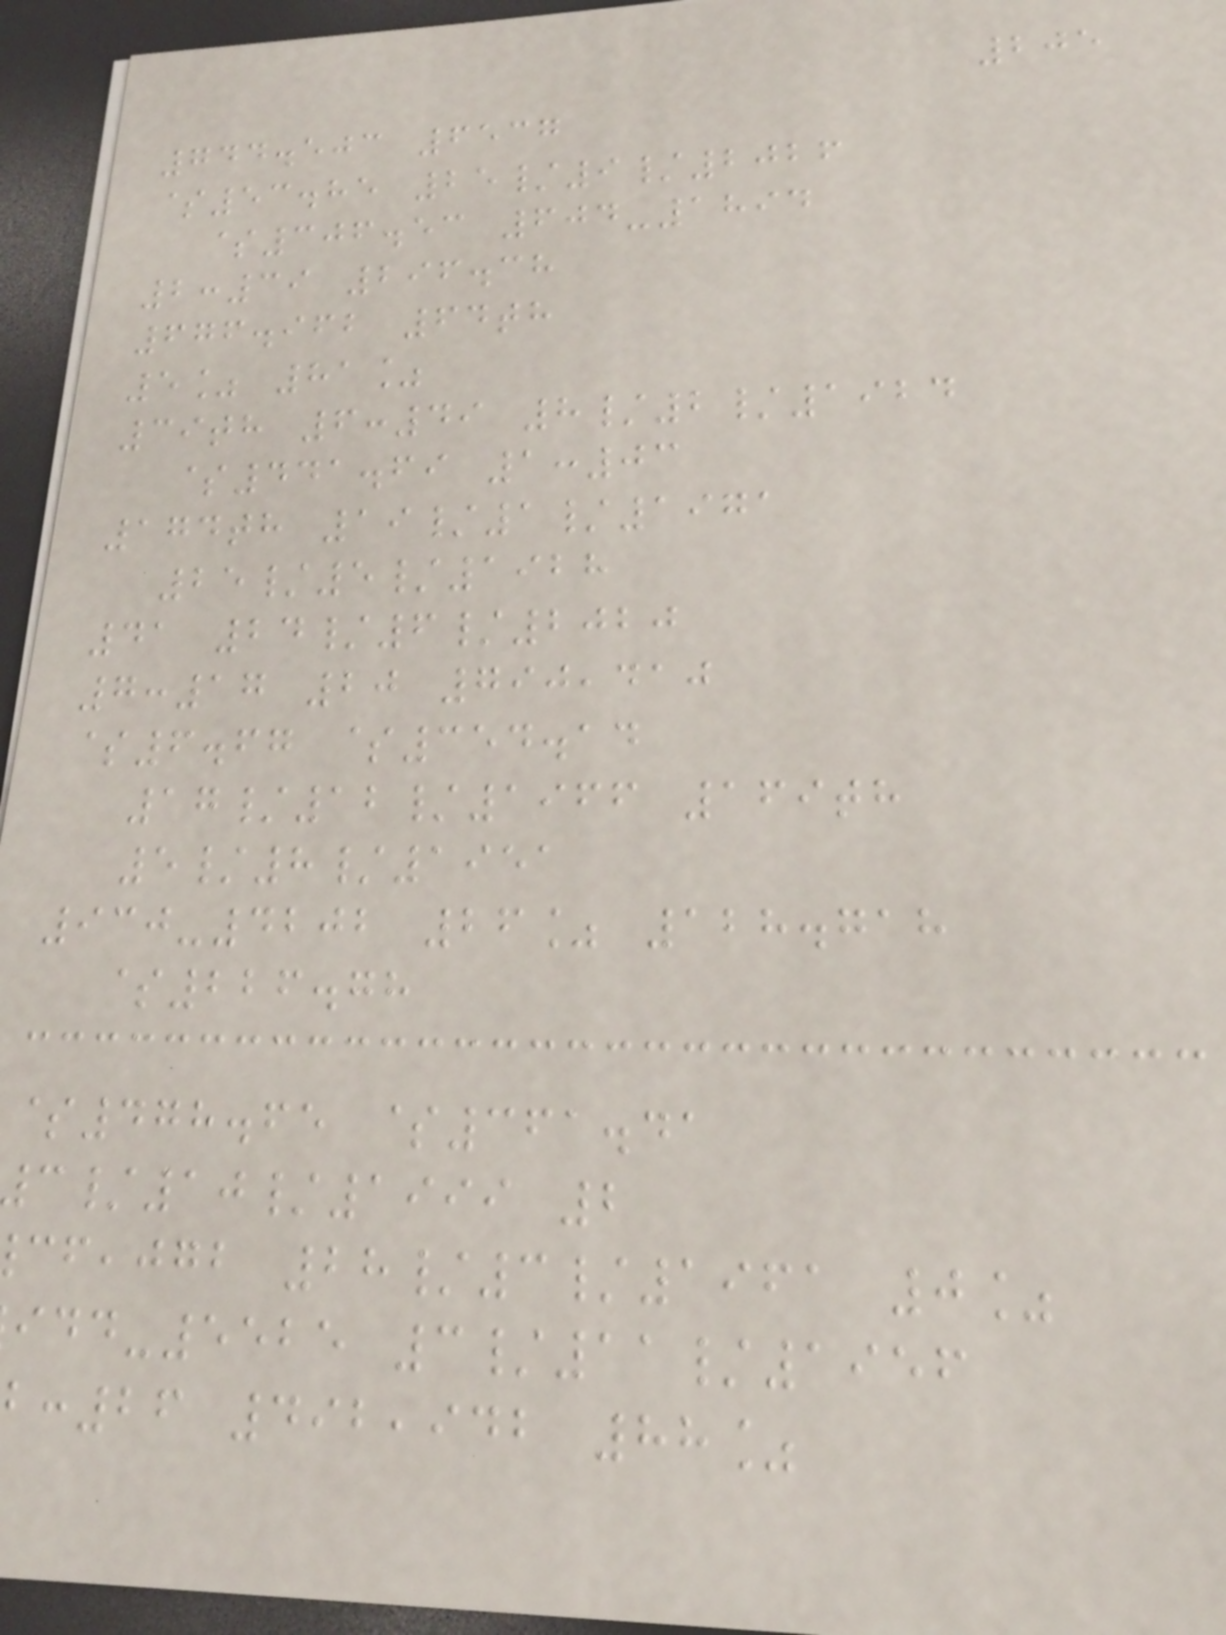205
744.503 6537
$53.85 25/9/2026
$306.53 604-1894
2:39 296.38
676.962 64th
5% 81%
39th 6:49 8/2/1924
$441.69 1:03
174th 19/1/1971
25/5/1928
41 24/6/2020
7:17 20 790,410
$6.67 $354.14
17/12/1966 169th
5/8/1951
930-4202 26% 128.718
$226.78
$478.65 $361.41
/10/1999 2
,jgb 28/3/1961 0%
-5525 3/11/1956
:26 492,942 88%
